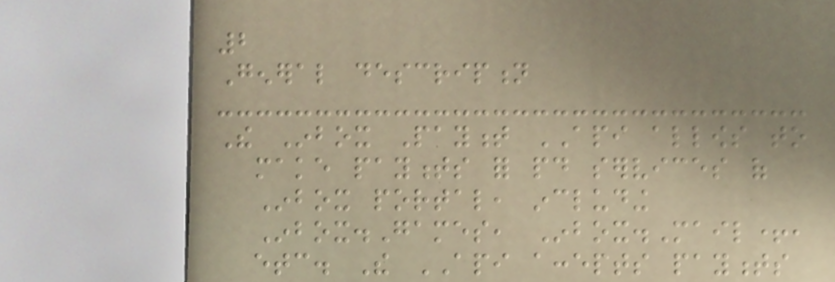2
General description
The Inbox Payment API allows to
make payments for paid services of
Inbox portal, including
Inbox.Games, Inbox.Mail+,
etc. The API accepts payments
